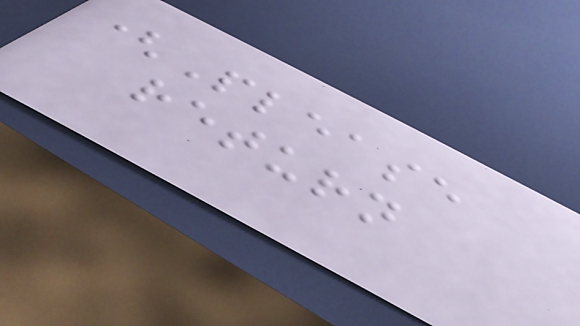(Please
return
